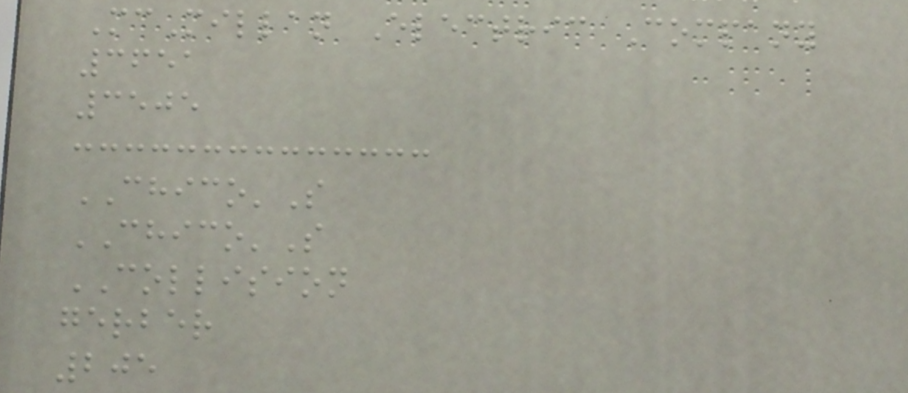McMillan Electric Company
3651
3505
CHICO'S
CHICO'S
COLLISION
gerber
205
